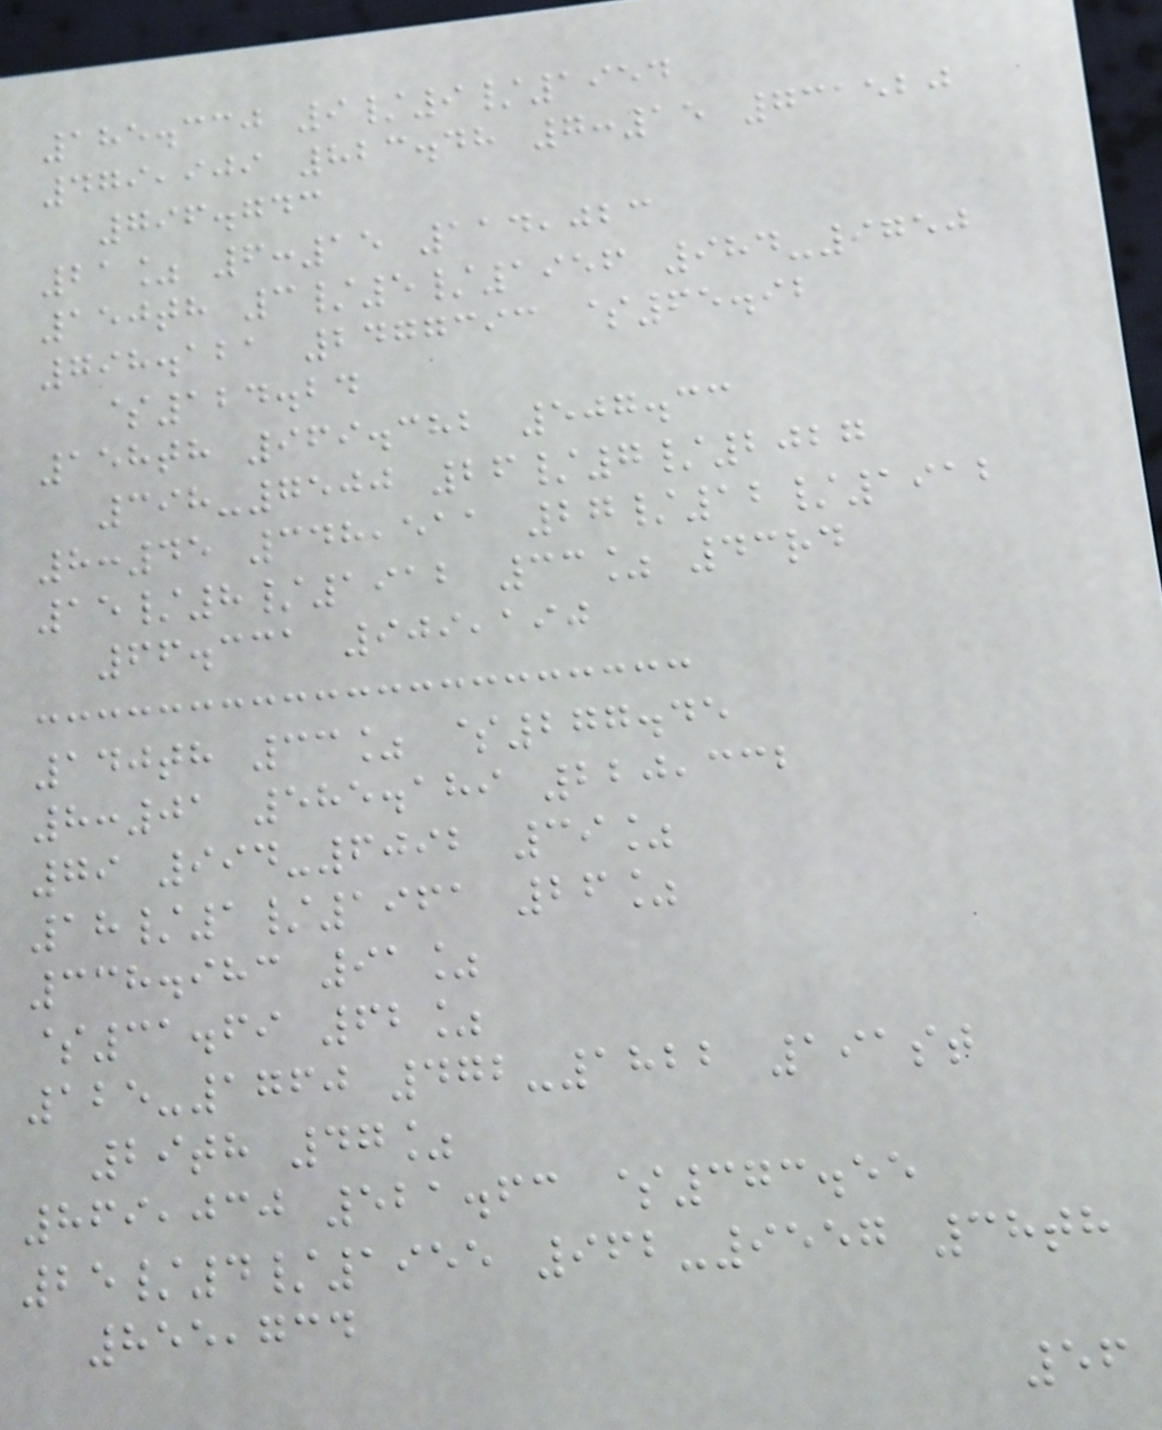185.330 9/9/1954
479,909 823.48 7:15 731520
796.743
21% 6:15 114,023
150th 3/5/1956 984-9750
798.121 2477393 $65.92
$124.24
158th 969.382 507.33
398-7500 26/7/2027
8:45 348,511 27/12/1912
15/8/1912 33% 43rd
66.331 909,190
140th 33% $277.45
8:01 585.189 220,332
79 994-6092 39%
18/1/1961 26%
338.983 91%
$31.69 62%
125-1760 472-1822 191st
29th 47%
869,030 521.63 $373.55
25/4/1955 962-9557 38th
855,734
56
